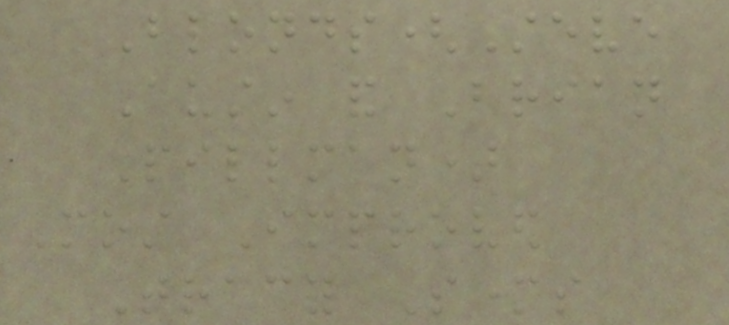Blonds(Steve
Austin and Brian
Pillman)
Most Improved
Tracy Smothers
